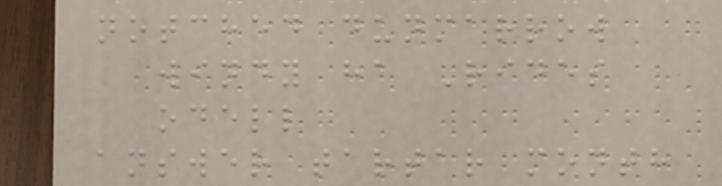notched dunmarrow
windy ha Rides
odell
answer tartar month
